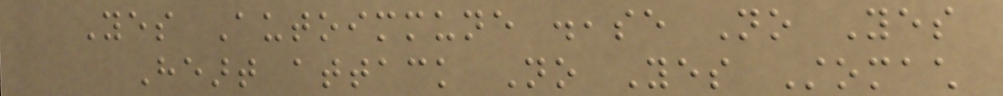Yes Autoimmune disease No Yes
Heart attack No Yes Stomach
